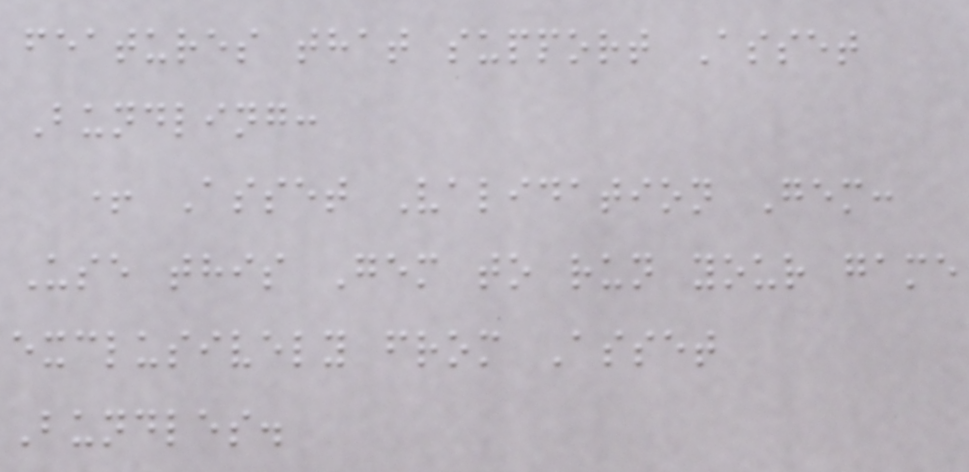features that support Asset
Bundling:
+ Asset Validation Gem:
Use this Gem to run your game
exclusively from Asset
Bundles.
